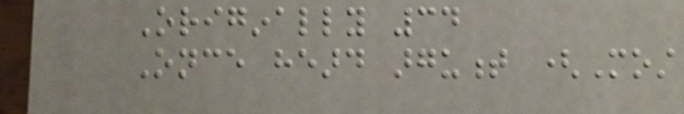Originally 34
Once heard argument (Most
